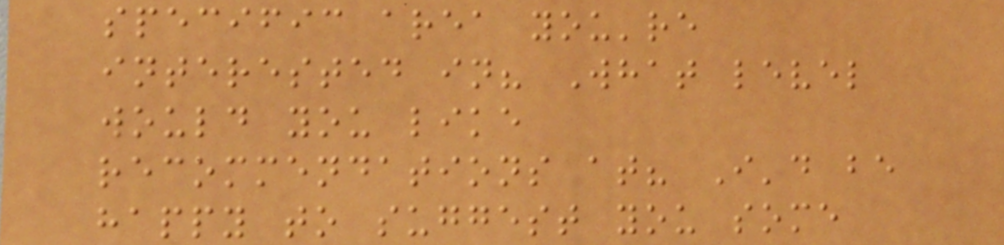specific area you're
interested in? What level
would you like
recommendations at? I'd be
happy to suggest you some
